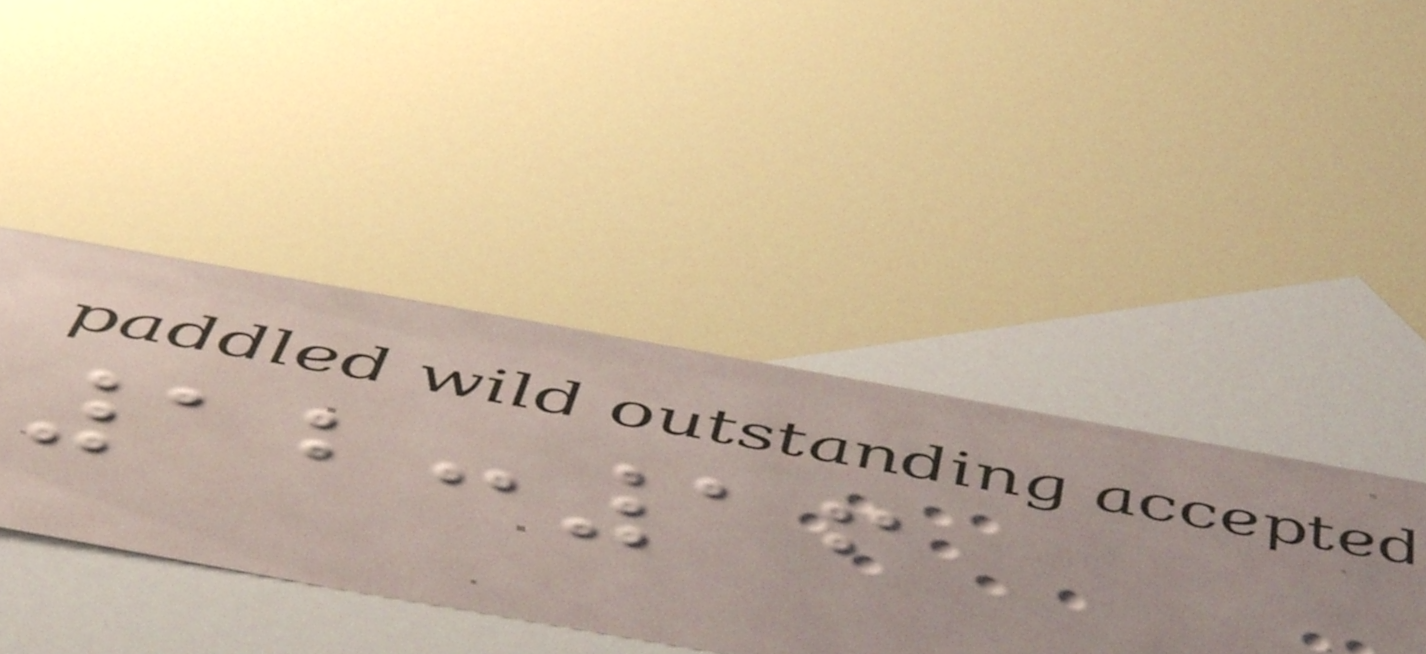12:16
